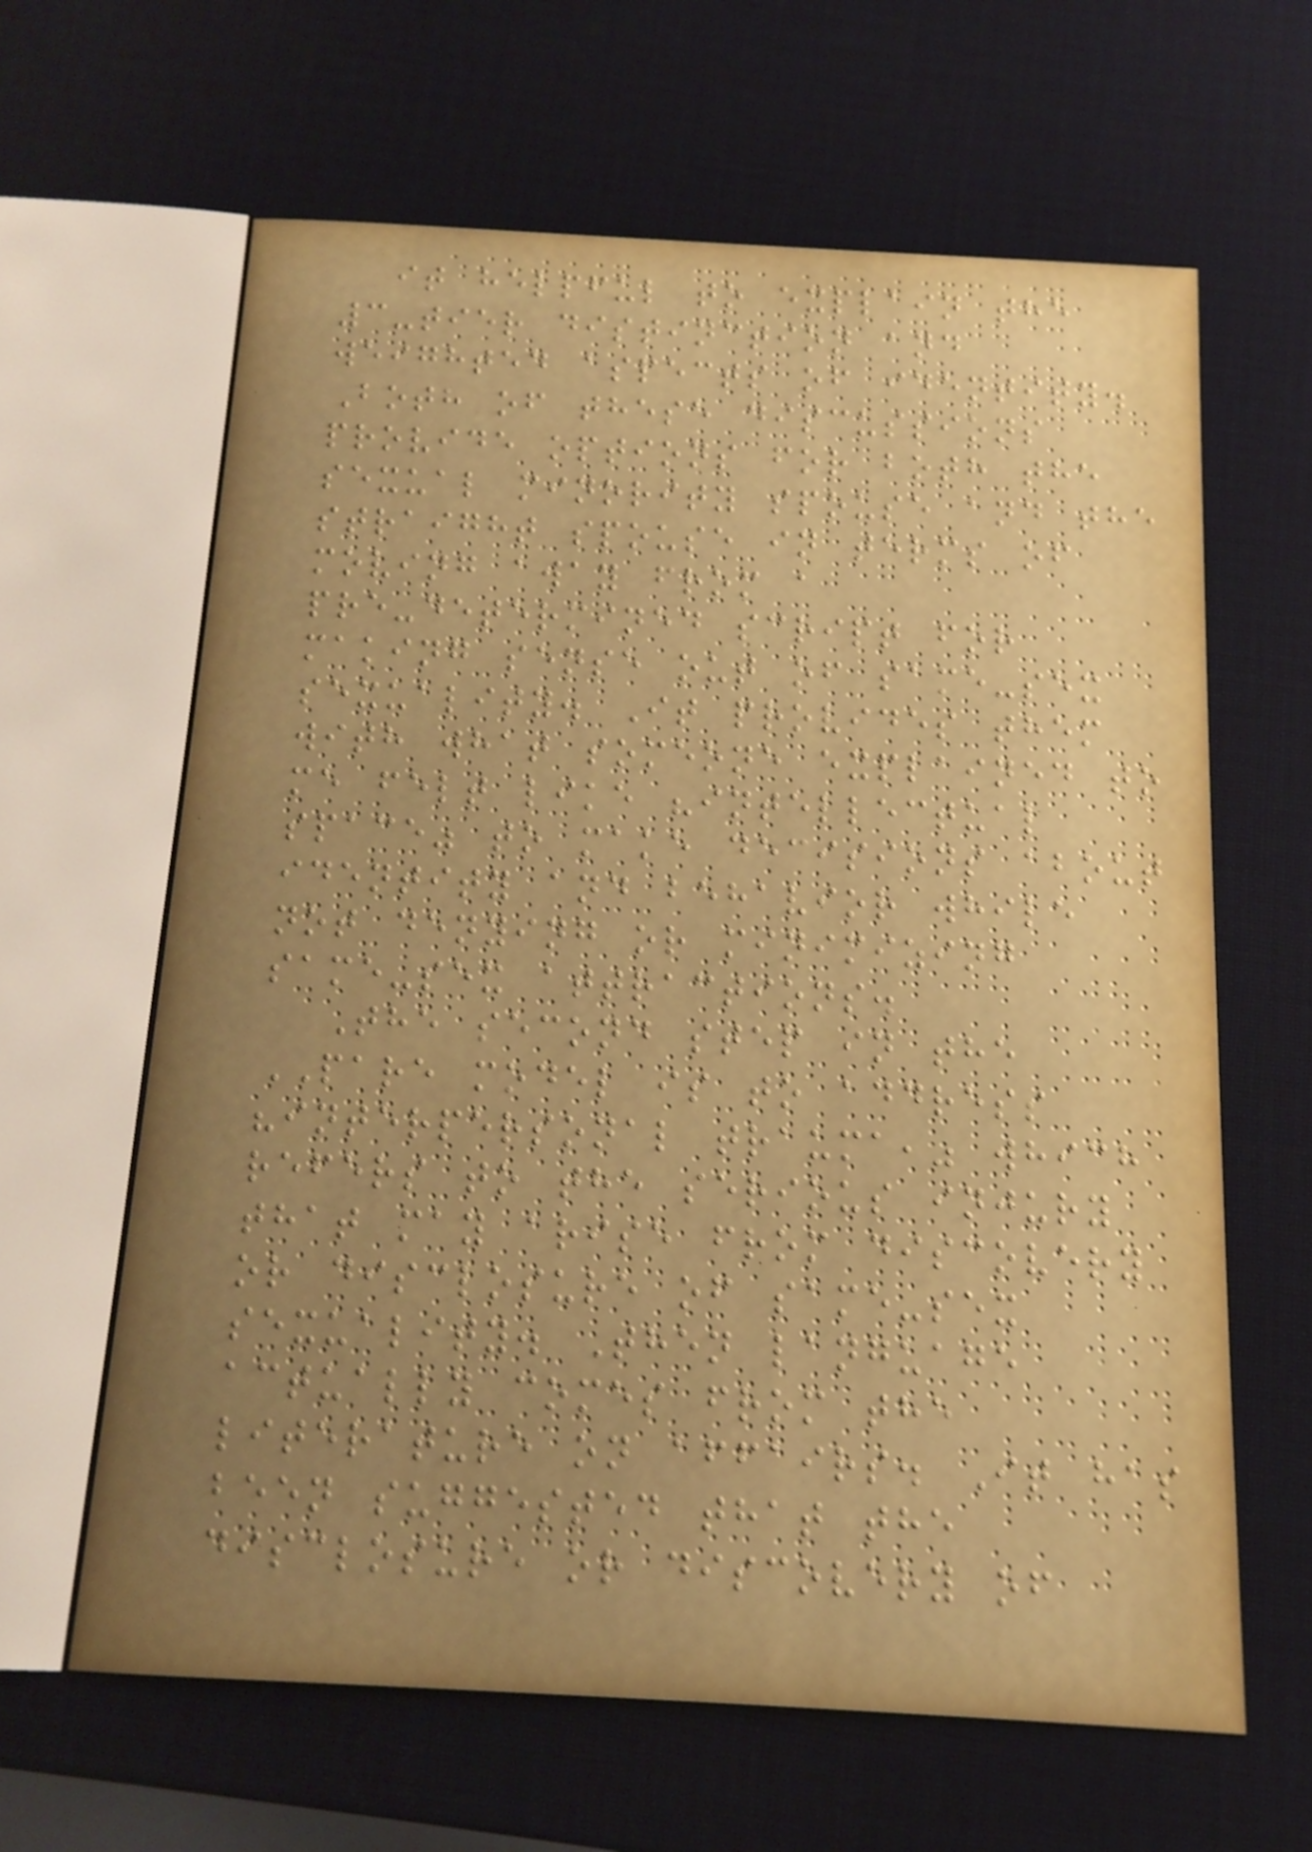it helpful to explain the
3-tier distinction and
weighted aspects of identity.
Both of these discussions
provide options for both the
sexual minority spouse and the
straight spouse in terms of
moving away from a
pre-determined script for
making sense out of same-sex
sexuality. It provides them
with what someone explained to
me felt like "intellectual
space" to make decisions about
identity and behavior while
not denying or minimizing
same-sex attractions.
The second step in the
PARE model is to address
"interpersonal trauma," which
refers to the serious injury
that may arise from discovery
or disclosure of same-sex
sexuality. Then language
actually comes from the
literature on affairs. It has
been suggested that the
disclosure or discovery of
